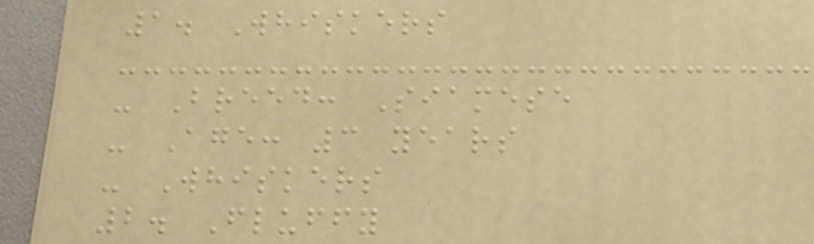1. Whiskers
- Breed: Siamese
- Age: 3 years
- Whiskers
2. Fluffy
